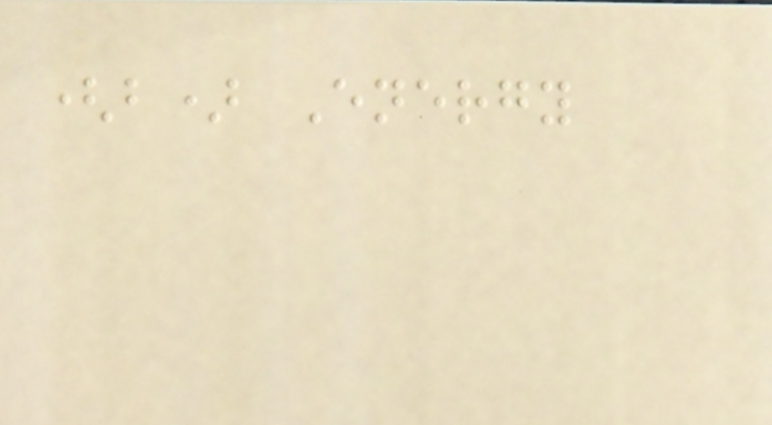(b) Energy
